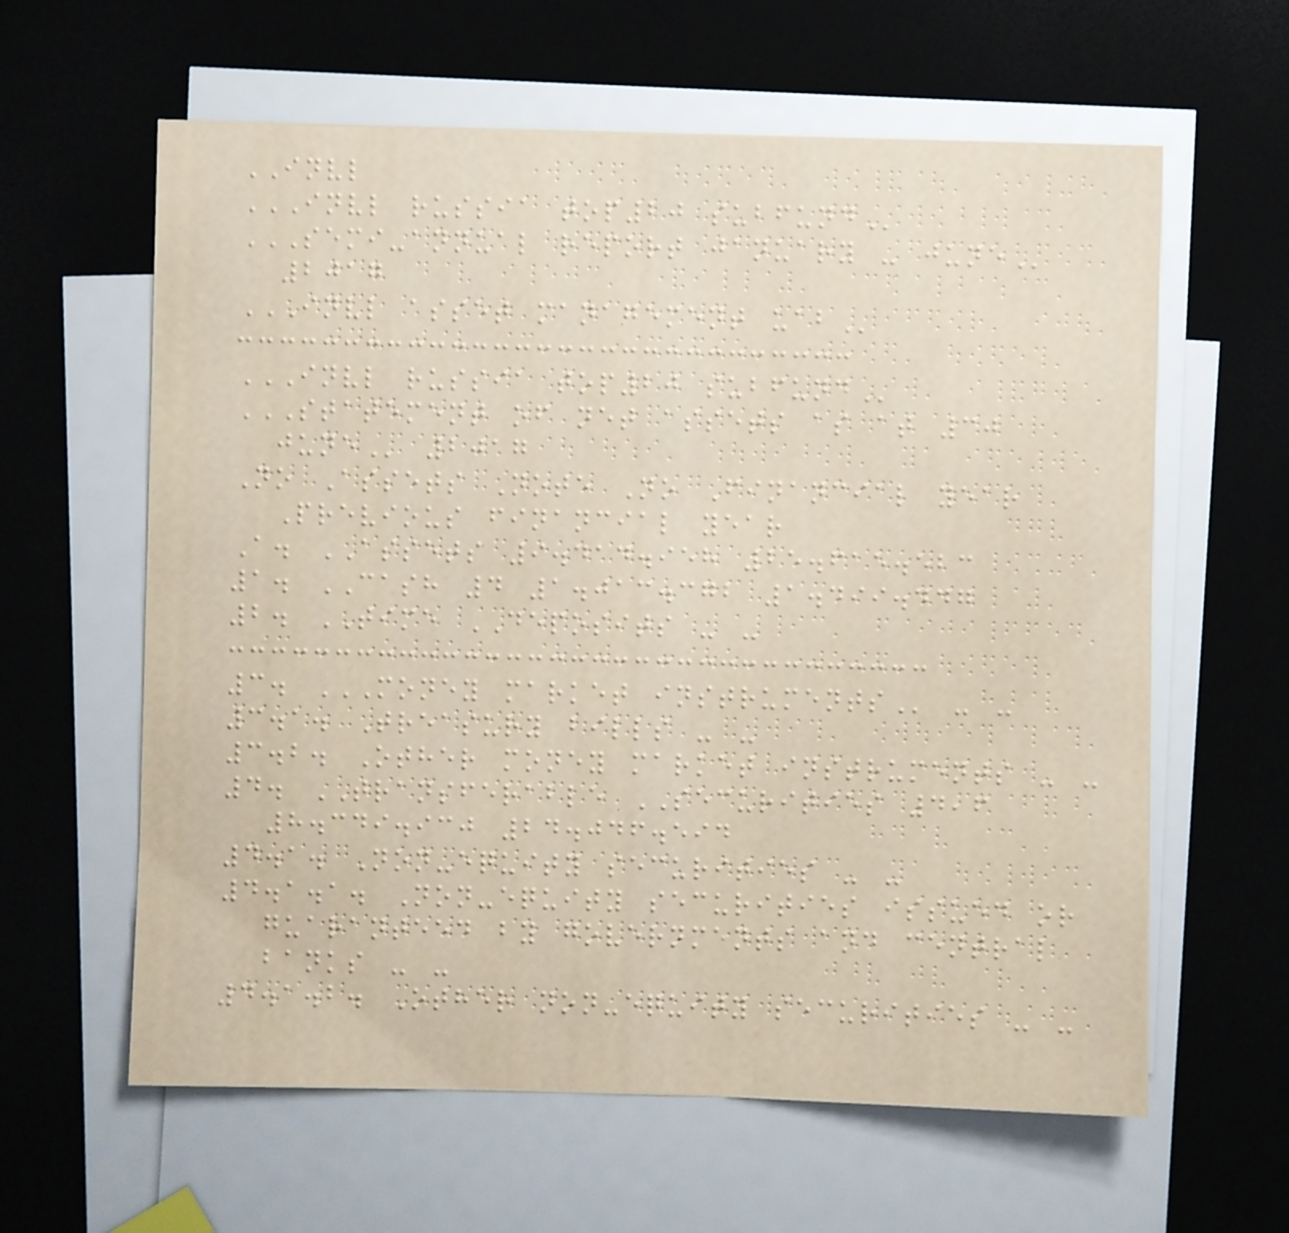INVL
INVL RUSSIA TOP20 SUBFUND
SEMI-ANNUAL REPORT JANUARY - JUNE
2017
INVL ASSET MANAGEMENT UAB
INVL RUSSIA TOP20 SUBFUND
STATEMENT OF NET ASSETS AS AT 30
JUNE 2017
No Assets Note No Financial year
Previous financial year
A. ASSETS 9.414.958 25.615.523
1. CASH 4 1.013.372 1.499.447
2. TIME DEPOSITS - -
3. MONEY MARKET INSTRUMENTS - -
3.1. Treasury bills - -
3.2. Other money market instruments - -
4. TRANSFERABLE SECURITIES 4,6
8.349.930 24.046.594
4.1. Non-equity securities - -
4.1.1. Non-equity securities issued or
guaranteed by governments and central
banks - -
4.1.2. Other non-equity securities - -
